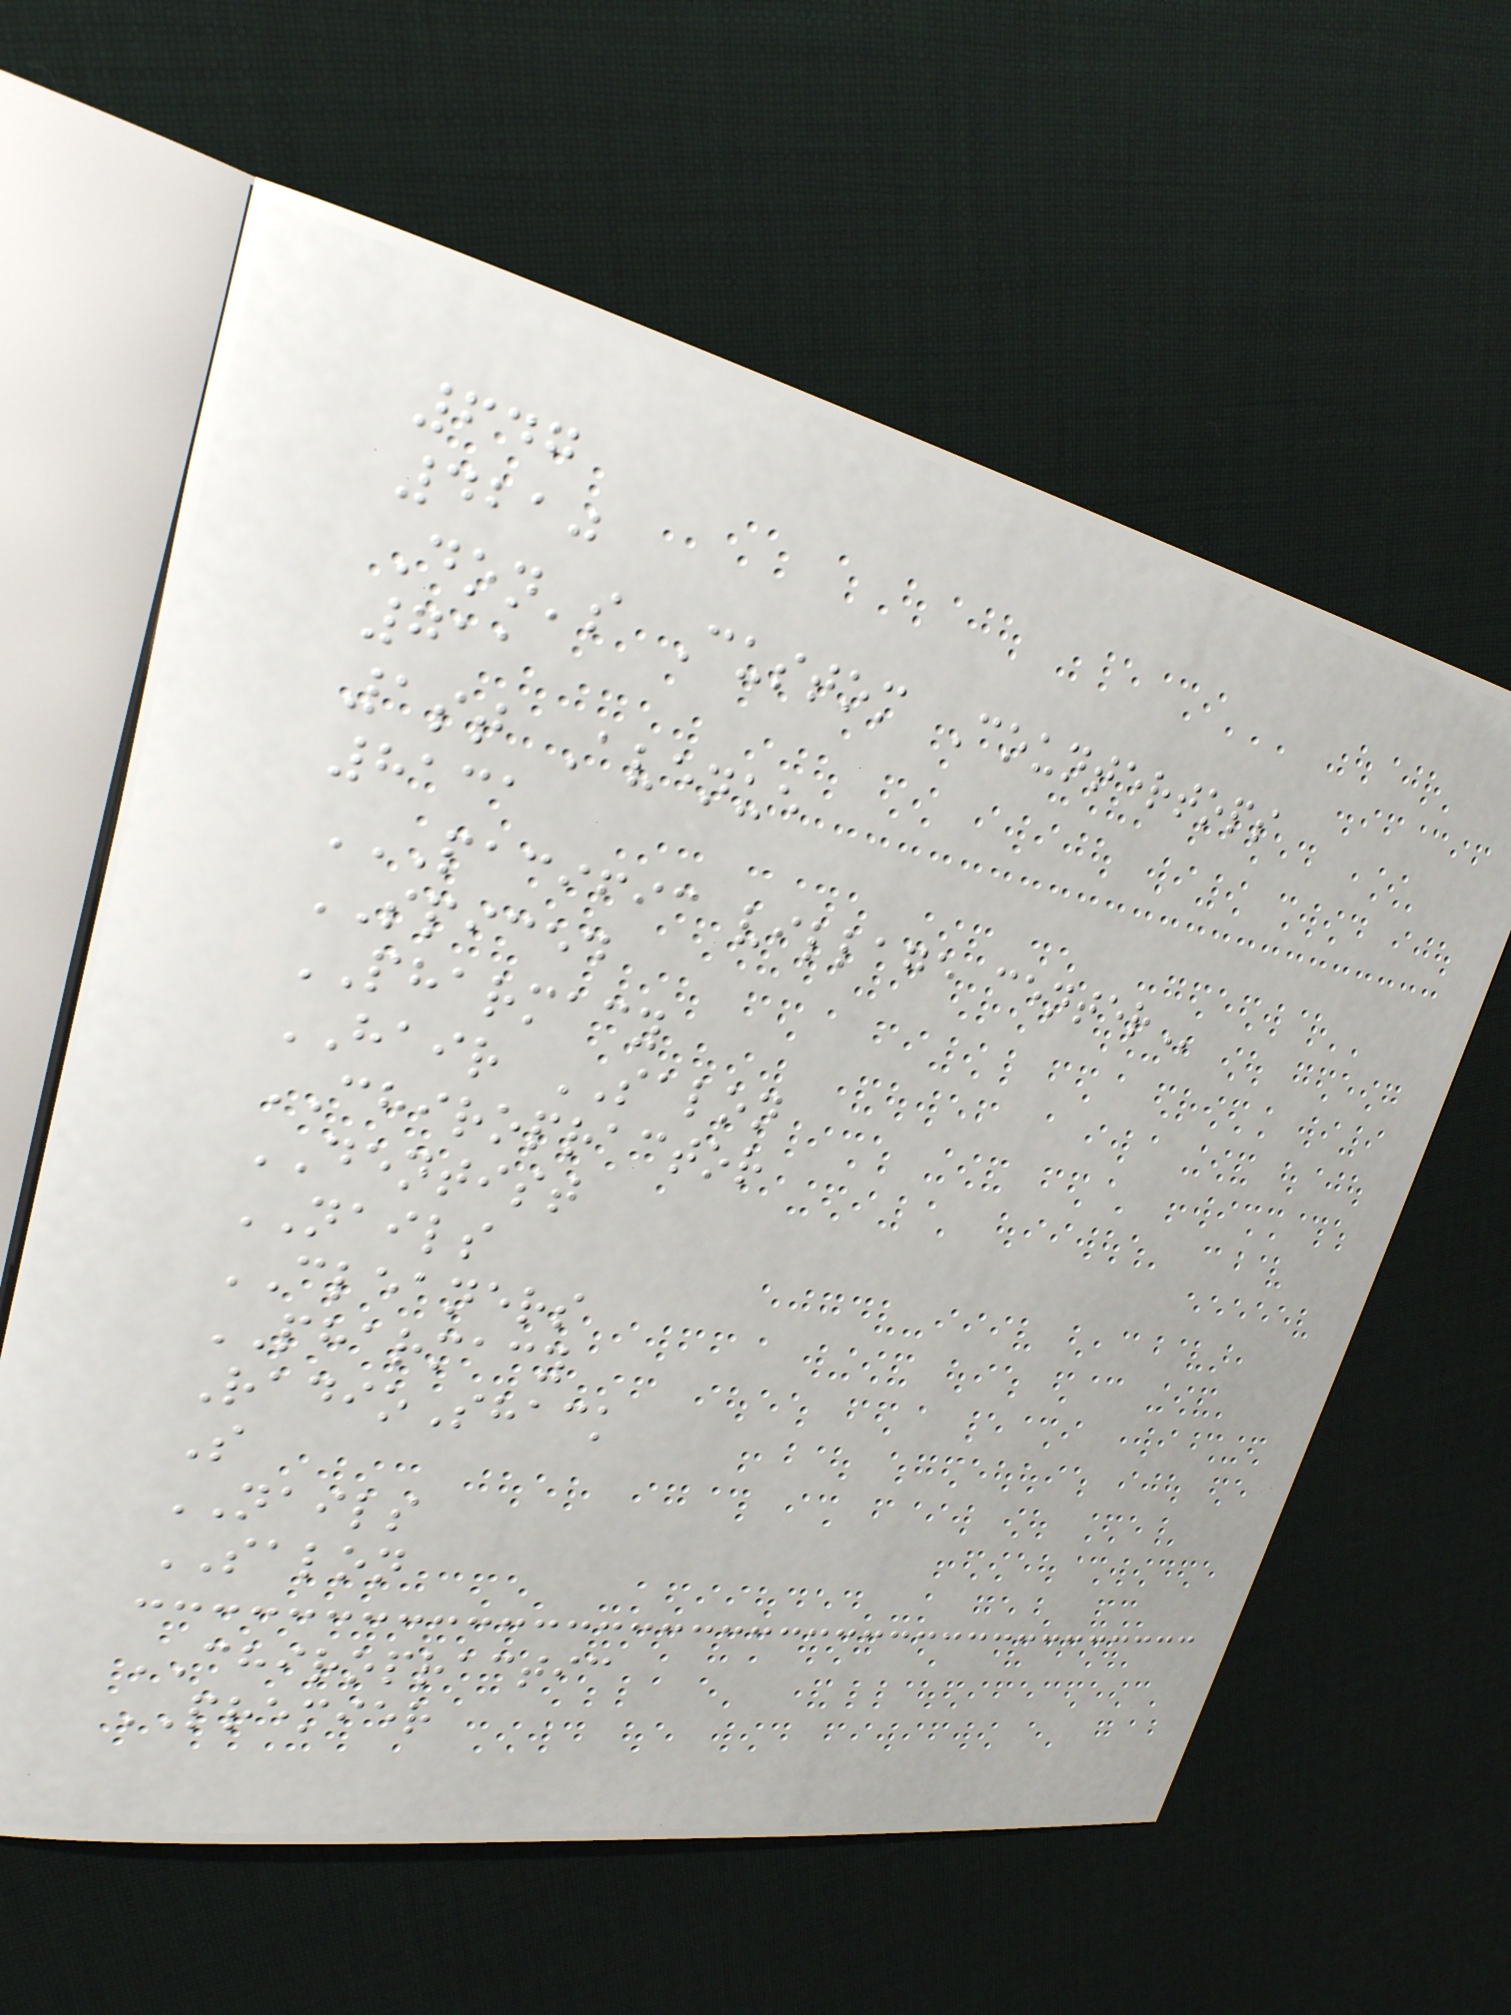647
4210
Don's Custom Countertops
711
1st Avenue
8131
PACIFIC VILLAGE CENTER
SPICED
PHARMACY
HAIR SALON
CHIROPRACTOR
DENTIST
NAILS
CLEANERS
PHARMACY
RadioShack
S
NAILS
SALON
CHIROPRACTIC
PREMIER
